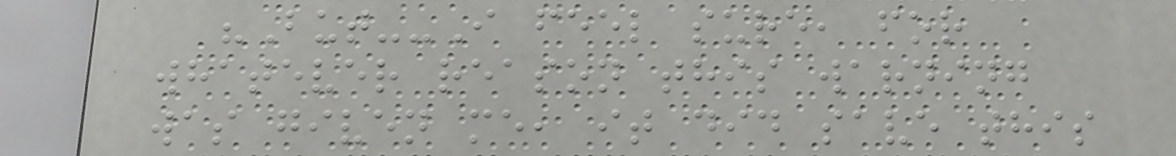"But--I feel sure, for
whatever reason this warning
was given me, it did save this
